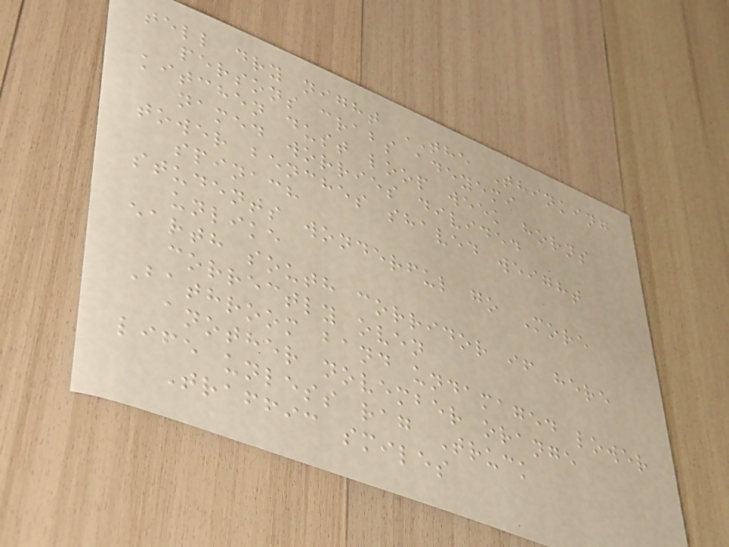tell dry night THE Thinking
persons crabs adeyemi
kitchen dust loop week horns
named worries divided
tower benches shaved weight
spinach
students wonderful go More
unlike
earth south corridor if here
correctly oven
Bathroom band undamaged lower
another november orange
life unless rag Truck
Traffic smiles
